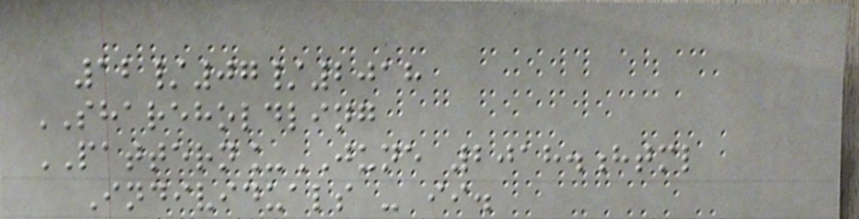12/07/2018
SHAREHOLDLING
PATTERN_JUNE 2018.html
Individuals - ii.
